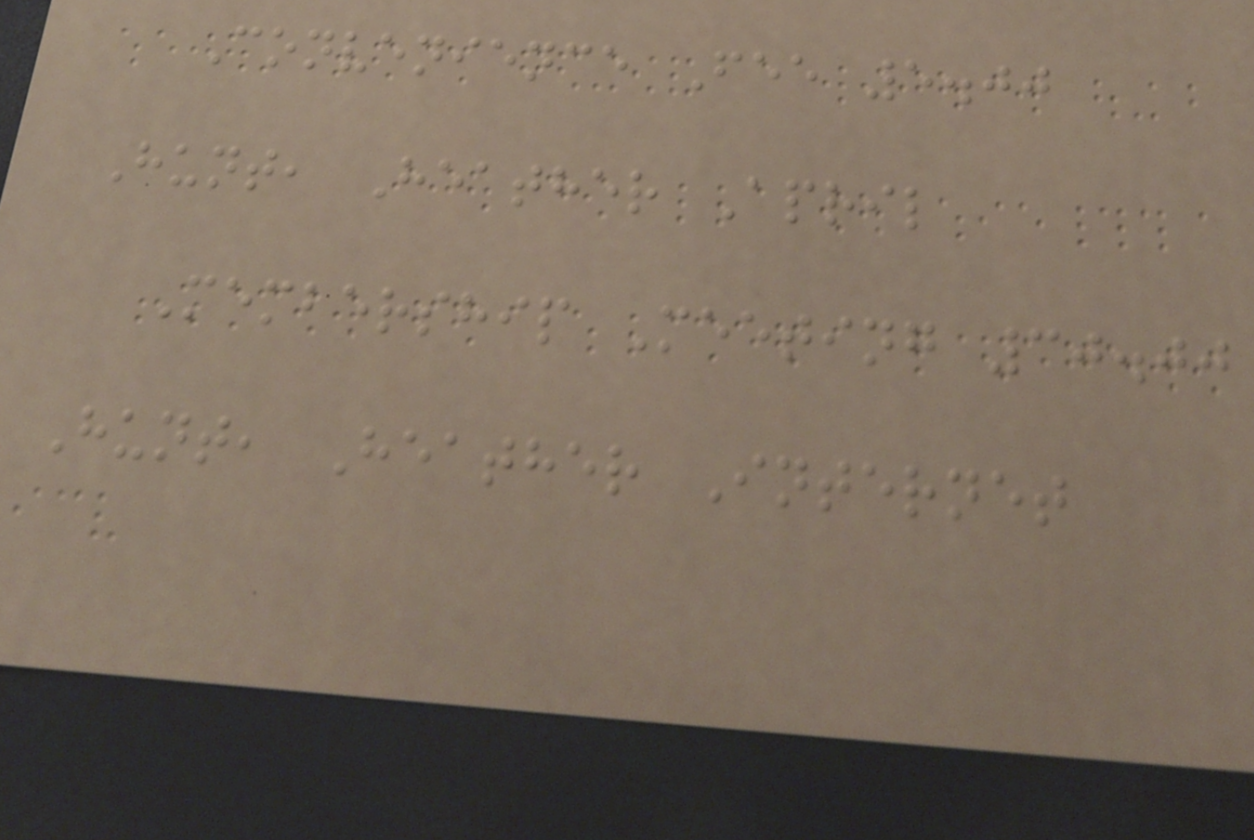Convenience Fee 5.00
Hunt, Heather April
Membership Meeting 30.00
Hunt, Heather Internet
